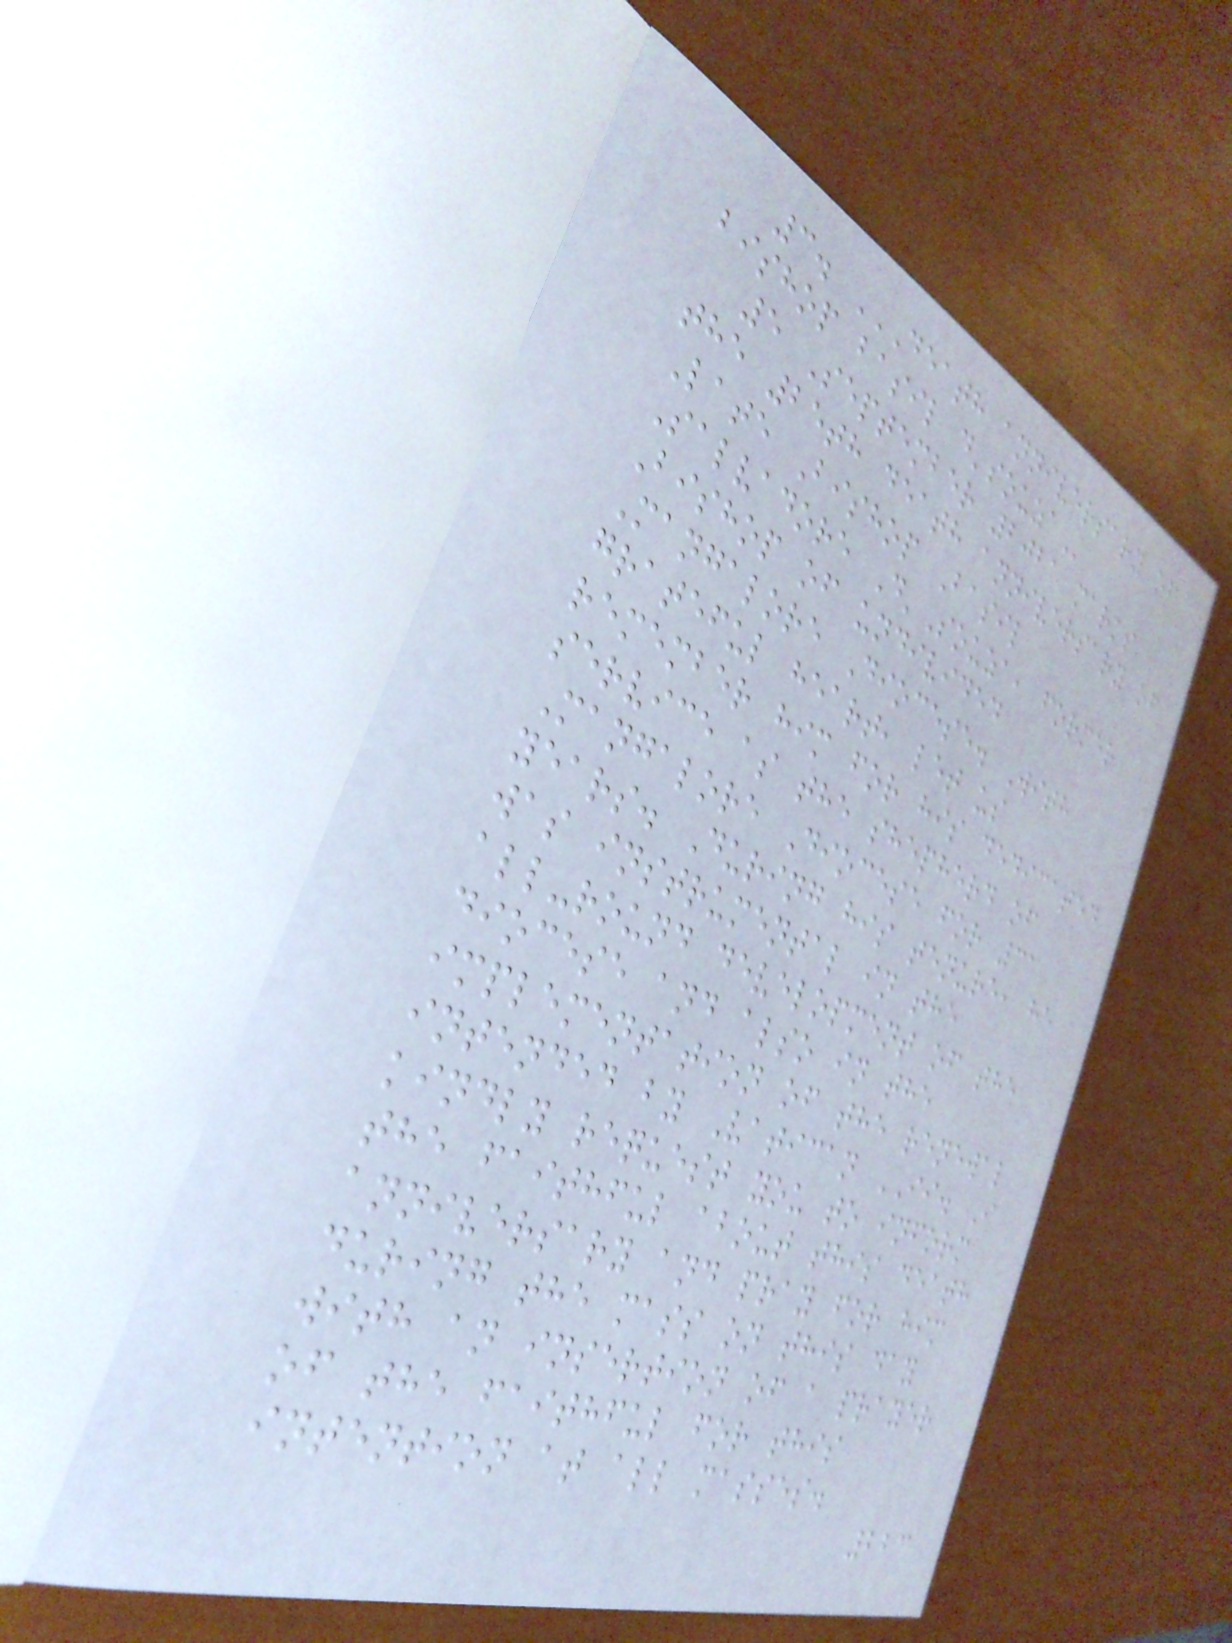3. DEATH ANNIVERSARY OF
BISHOP BASIL D'SOUZA
5 September 2021 marks
the 25th death anniversary of
Late Bishop Basil
Salvadore D'Souza, former
Bishop of undivided
Mangalore Diocese. With
grateful heart, let us
remember him for his dedicated
service as the shepherd of
Mangalore Diocese for 31
years. During his tenure, he
was instrumental in the
all-round development of the
diocese and also in the
implementation of the renewal
intended by Vatican II. I
kindly request you to inform
the faithful about this death
anniversary and pray for him
during the mass on this day
with an insertion of a prayer
of the faithful for this
intention at all masses.
223
